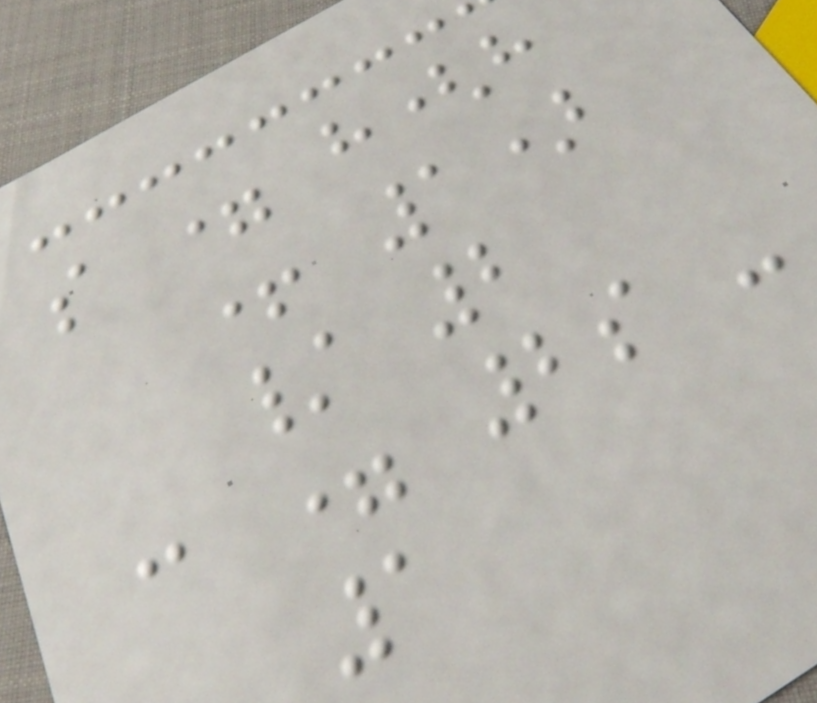s = h(h
+ 1)
/ 2
c = 2s -
1
